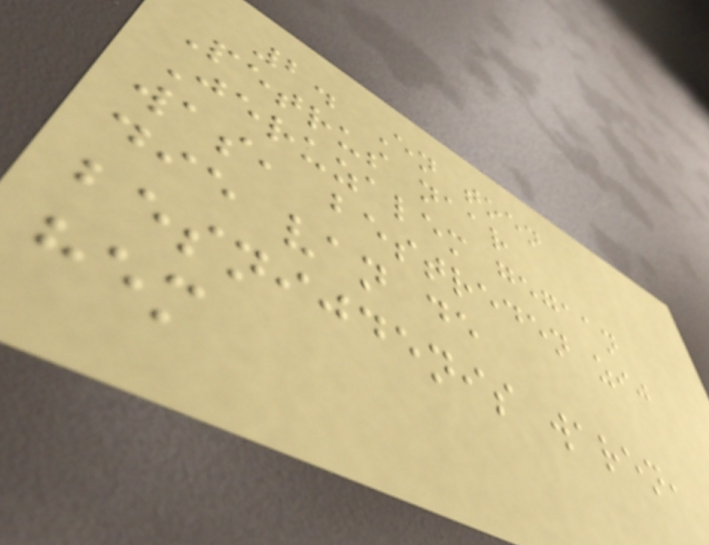2. En toen
Petrus naar
Jeruzalem gegaan
was, bestreden zij
die van de
besnijdenis waren,
hem
